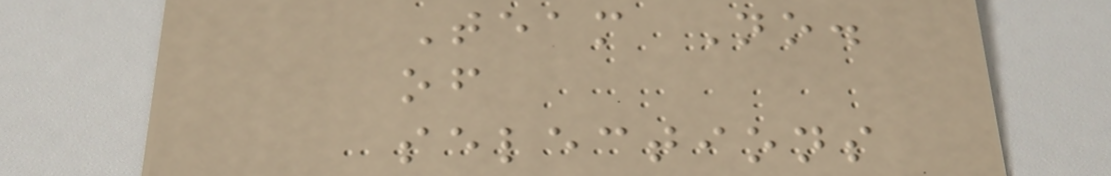Team No.
of
selections
